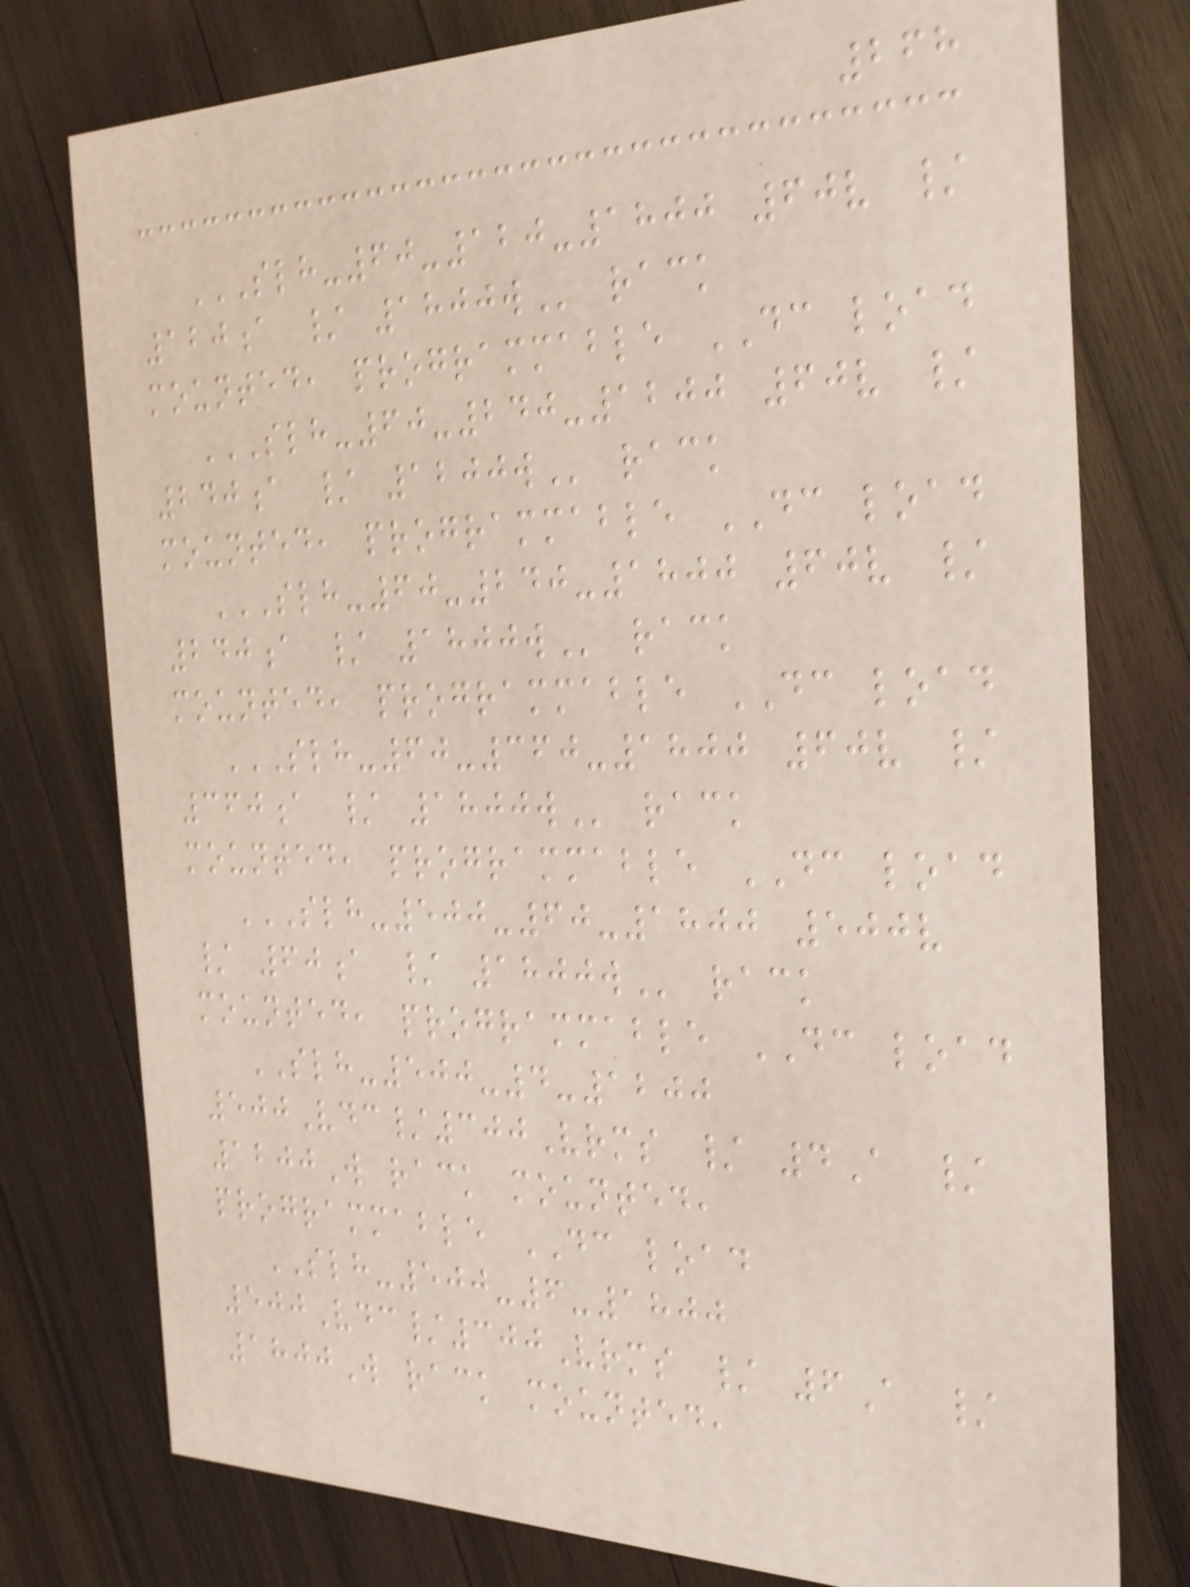268
SLH-60-120-1800 60V /
120A / 1800W rack
mounted, programmable DC load
SLH-60-240-1200 60V /
240A / 1200W rack
mounted, programmable DC load
SLH-60-240-1800 60V /
240A / 1800W rack
mounted, programmable DC load
SLH-60-360-1800 60V /
360A / 1800W rack
mounted, programmable DC load
SLH-500-60-1800 500V
/ 60A / 1800W rack
mounted, programmable DC load
SLH-500-4-1200
500Vdc/300Vrms / 4A /
1200W rack mounted,
programmable DC load
SLH-500-6-1800
500Vdc/300Vrms / 6A /
1800W rack mounted,
